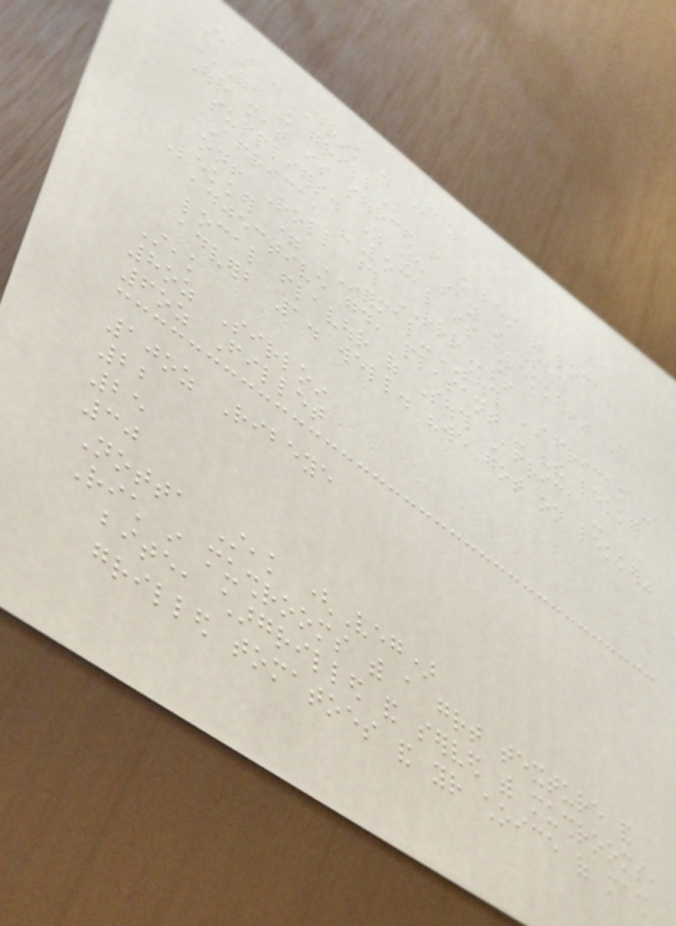Eat . Drink . Stay
OFF THE GRILL
Our meat is sourced from the best of local
suppliers. As we say in South
Africa, "Local is Lekker!" Go
on! Roll those RRRs!
Lekker = INFORMAL-SOUTH AFRICAN -
adjective good, pleasant - "the lekker
local flavour of South Africa -
adverb 1. well. "we got on lekker"
Steak
8oz Sirloin
6oz Fillet
10oz Ribeye
22
25
30
Notta Steak (Veg)
Rich in mushrooms with a great texture and
bite, chargrilled and served with mushrooms,
grilled tomatoes and your choice of mash
